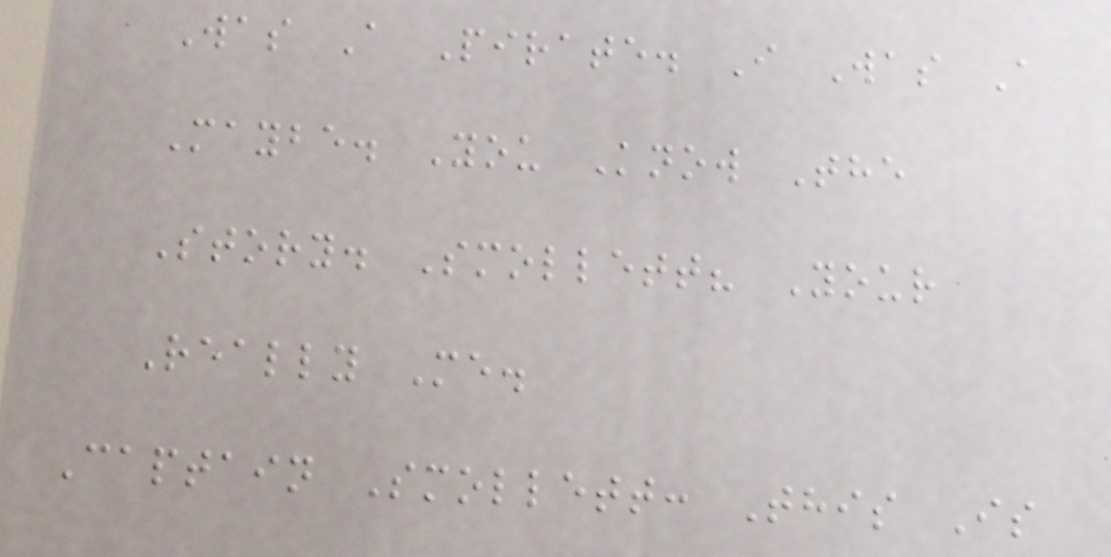Was A Pirate. I Was A
Maybe. You Know The
Story. Smollett? Your
Really Me.
Captain Smollett: This Is
